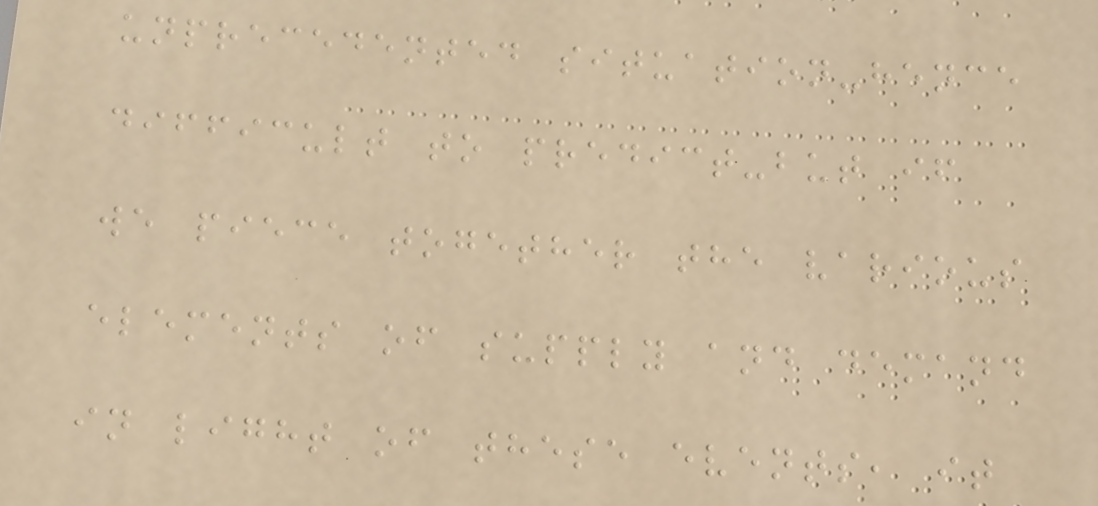unprecedented situation-hence
difficult to predict-but if
we piece together the various
elements of supply and demand
in light of these events, it
